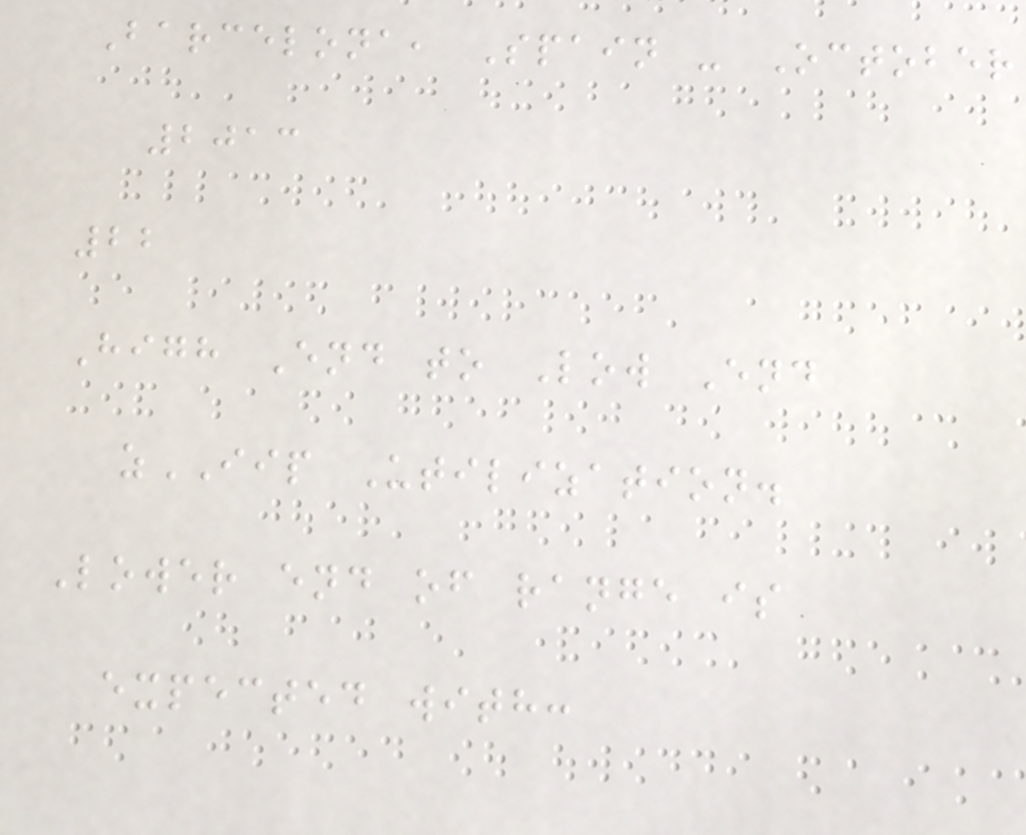Barcelona, Spain - October
2013
22
High End to Low End
zIIP Utilization.
Lower end of range is
expected with:
